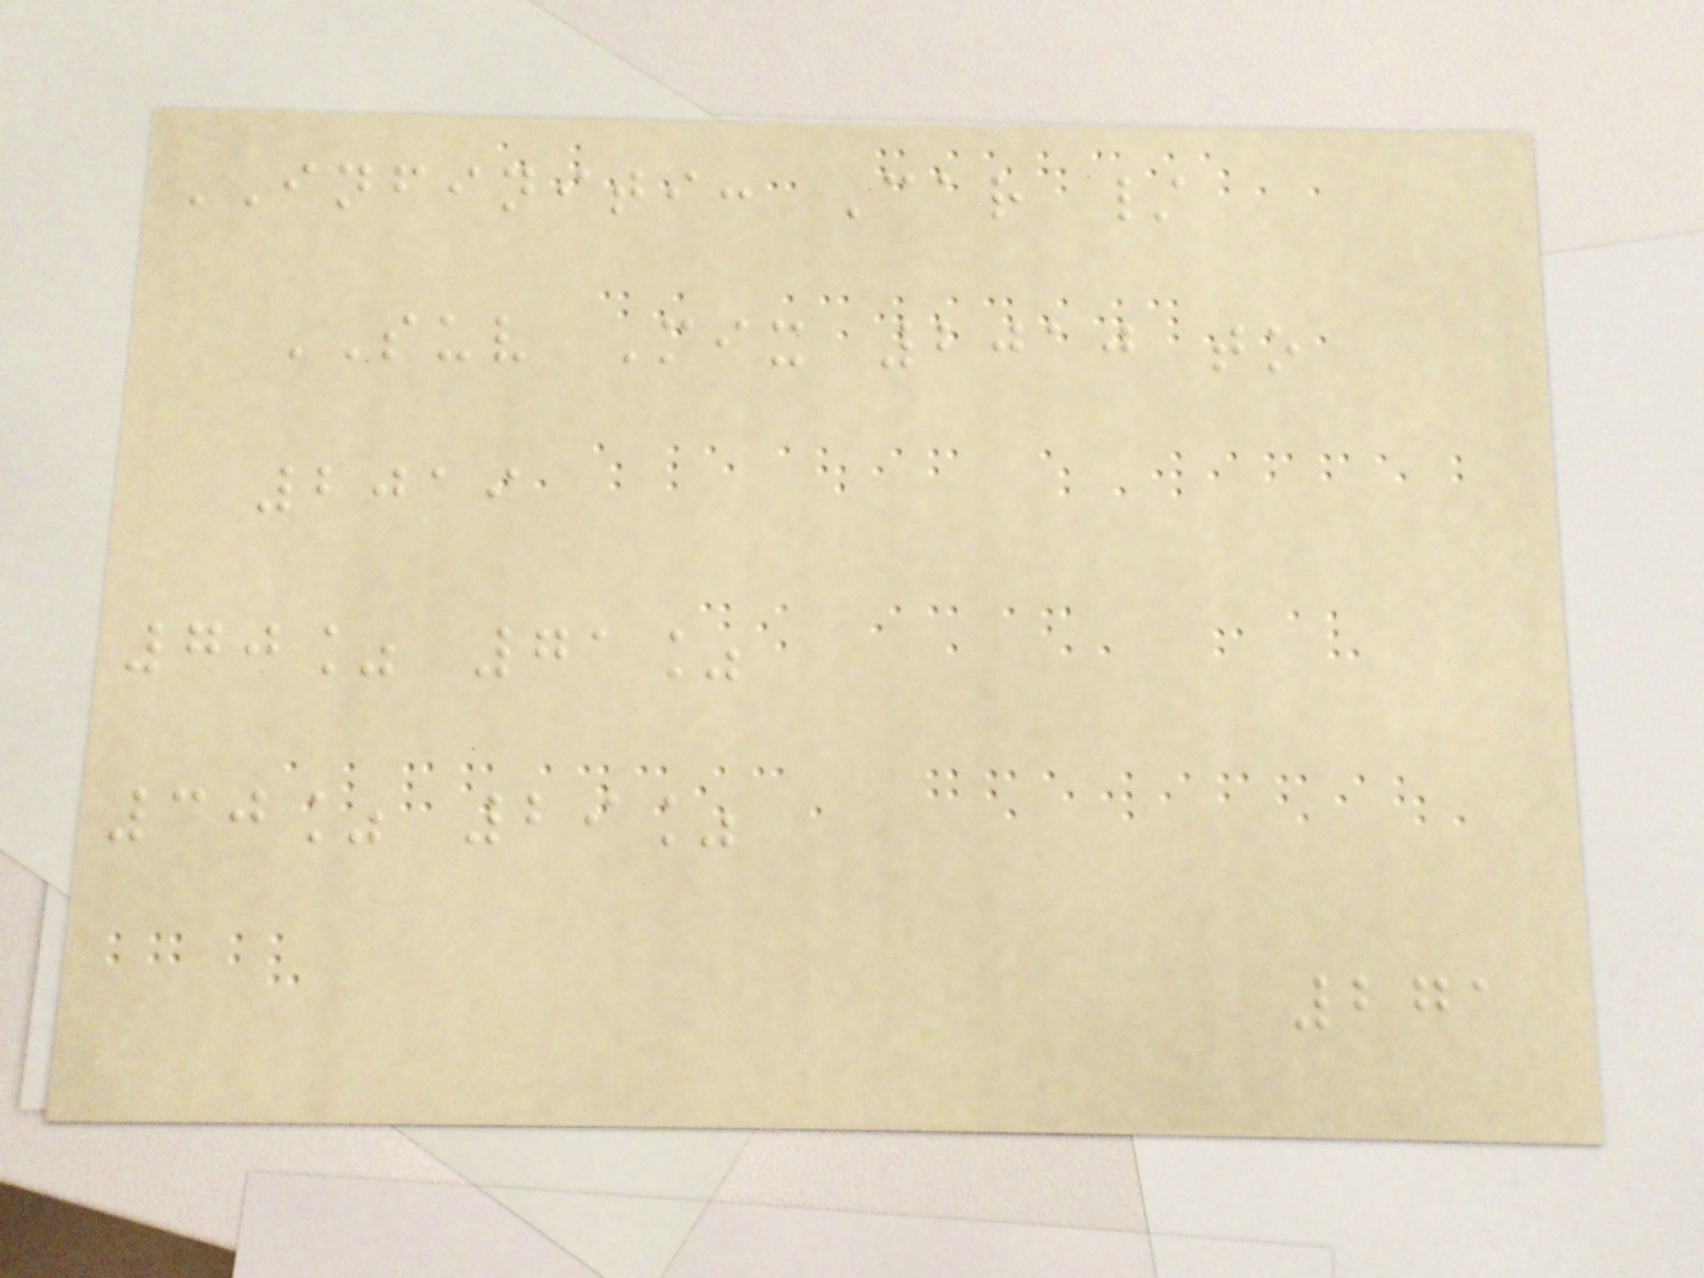INFINITI: Car /
SUV Mix 2010 to
2019
70% 71%
30% 29%
271
